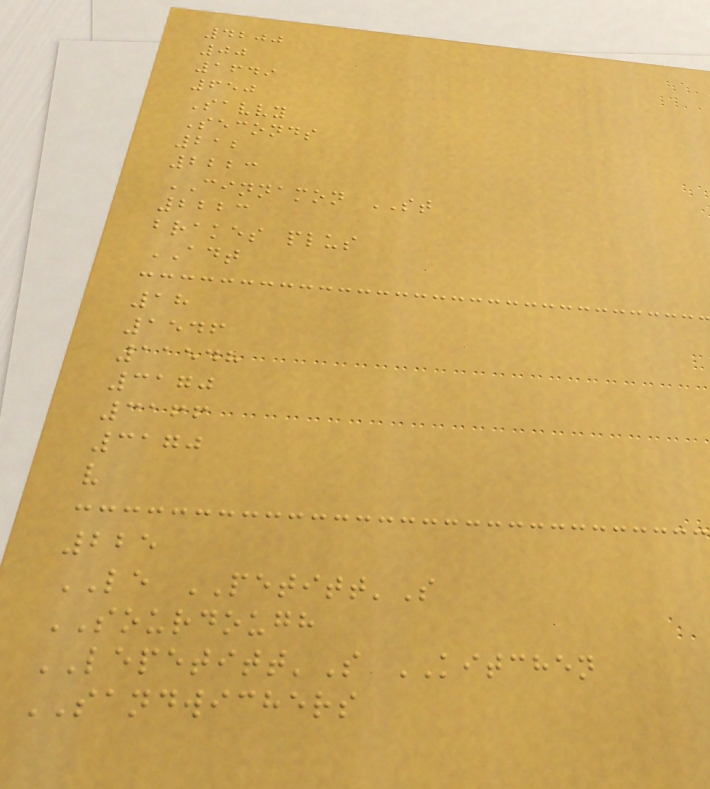4200
00
1649
650
Savvy
Seconds
212
2223
CINNAMON ST
2223
brakes plus
ADT
18
1546
11548
3170
3166
3170
v
225
LE PETITT'S
SOURDOUGH
LEPETITT'S KITCHEN
SANDWICHERS
